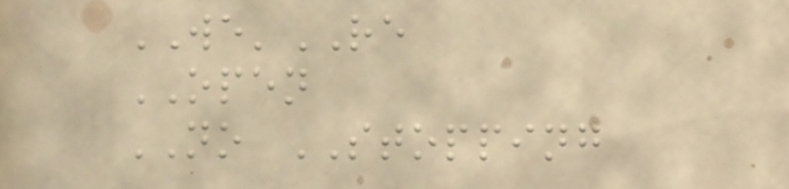WE'RE
OPEN
NO STOPPING
